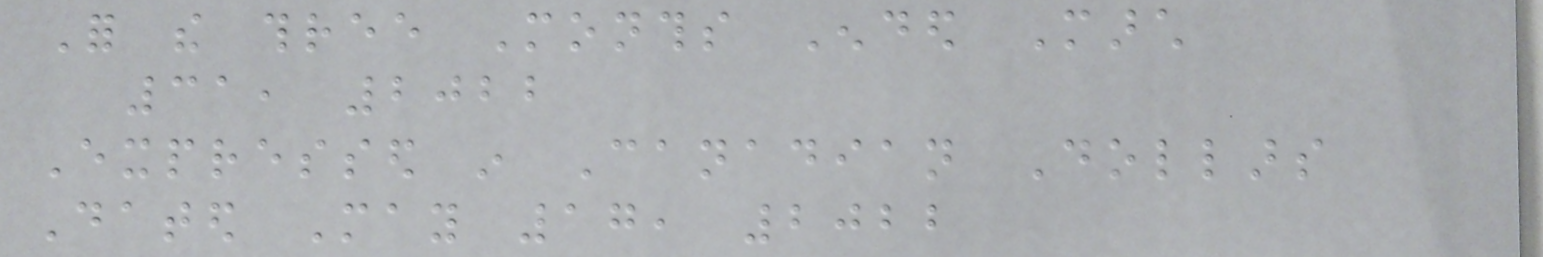For the three Months Ended March
31, 2022
Expressed in Canadian Dollars
Dated May 17, 2022
